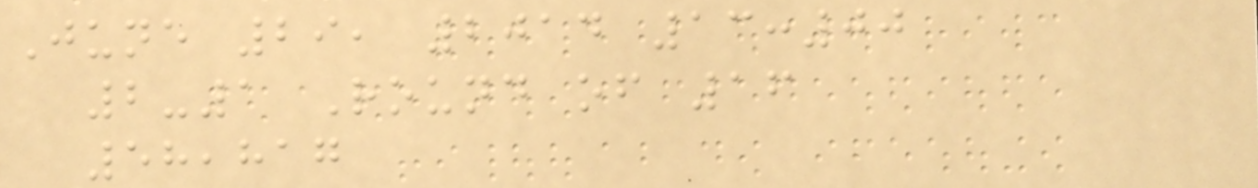June 29, 2014 13:00
2-1 Round of 16
58,817
